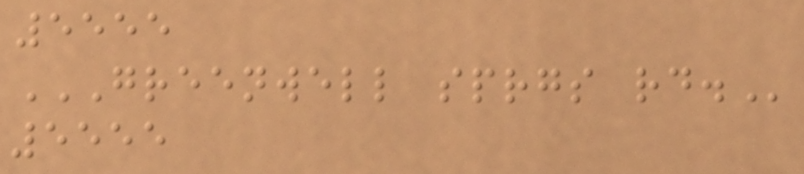5555
GREENWELL SPRGS RD.
5555
